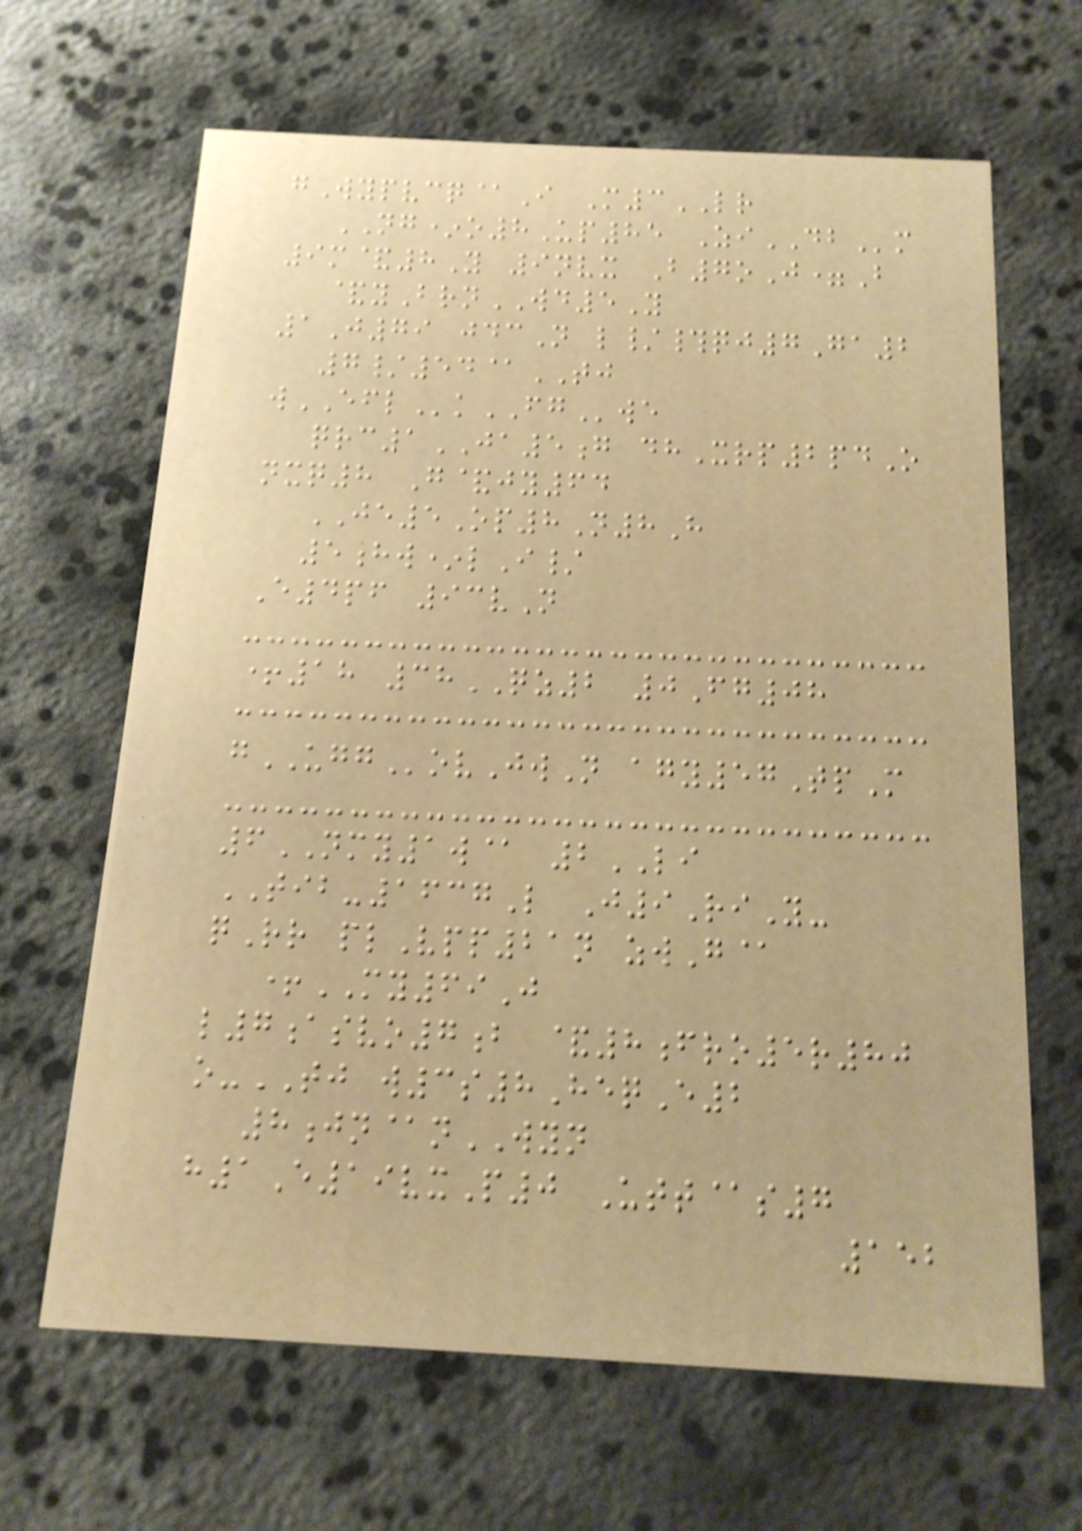gWypvcq@I M3LR
NG*o8Up85 ZiDBm
9m&8Y 9nvx B7oJ=B
&yBrnWD5Y
1J79 jdcN l/#qj7Ga2
7/54@TJ
wEFLkFGwe
qrc1JA5g dhXrp2pdO
nxq8 G&jy64
JE5Op8N8H
5hw*lI/
E4pf 93vN
+18 38QZ2 0Fg08
gUGGovJwN agy57TpM
6NMY1w@ 2LI
TIB-1637L J9RiY-
qRr plVpp21n zwG@
+MY69J
l7asvo7b &8fro5r80
o-TJ w3s8HeqE2
8jn@nWYN
h1E19vxP0 Utt@s7
152
